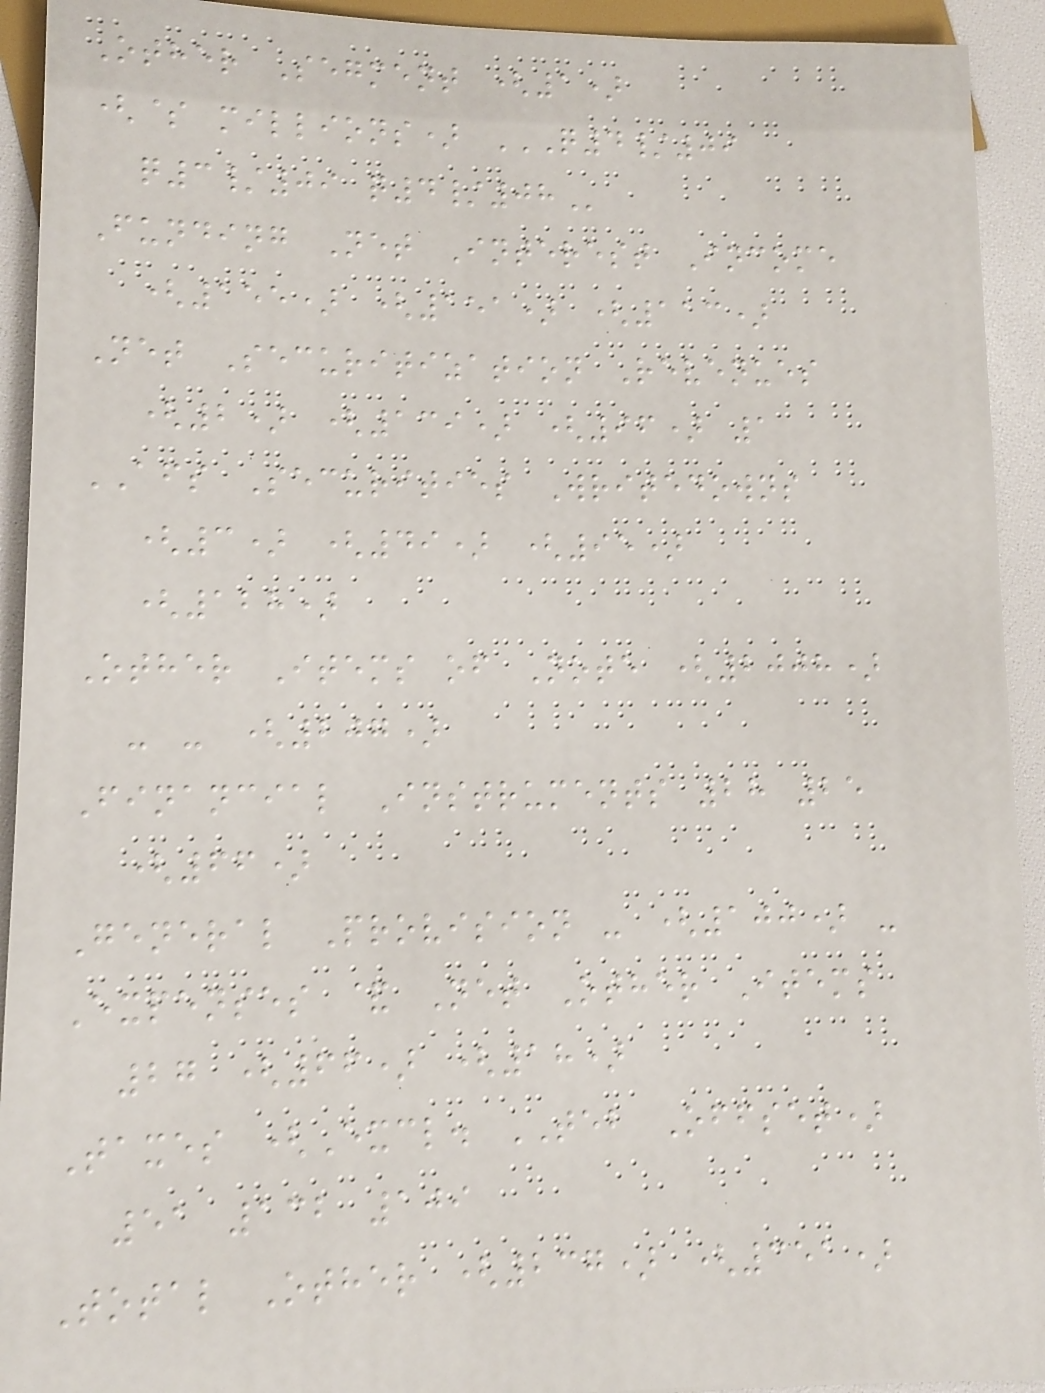Other Segment (1)
($ millions) Q4/09
Q3/09 Q4/08
Funding Net Interest Income
(155) (151) (113)
Net Securitization Revenues
(2) (139) (96) 1
AFS Securities Writedowns
(3) (49) (95)
(128)
Other Items of Note (2008)
- - (207)
Financial Instruments 28 25
(66)
General Provision - (100) -
Expenses & Net Other Items
27 (66) (18)
Taxes (Excl. TEB Offset)
51 132 109
Total Other (237) (351)
